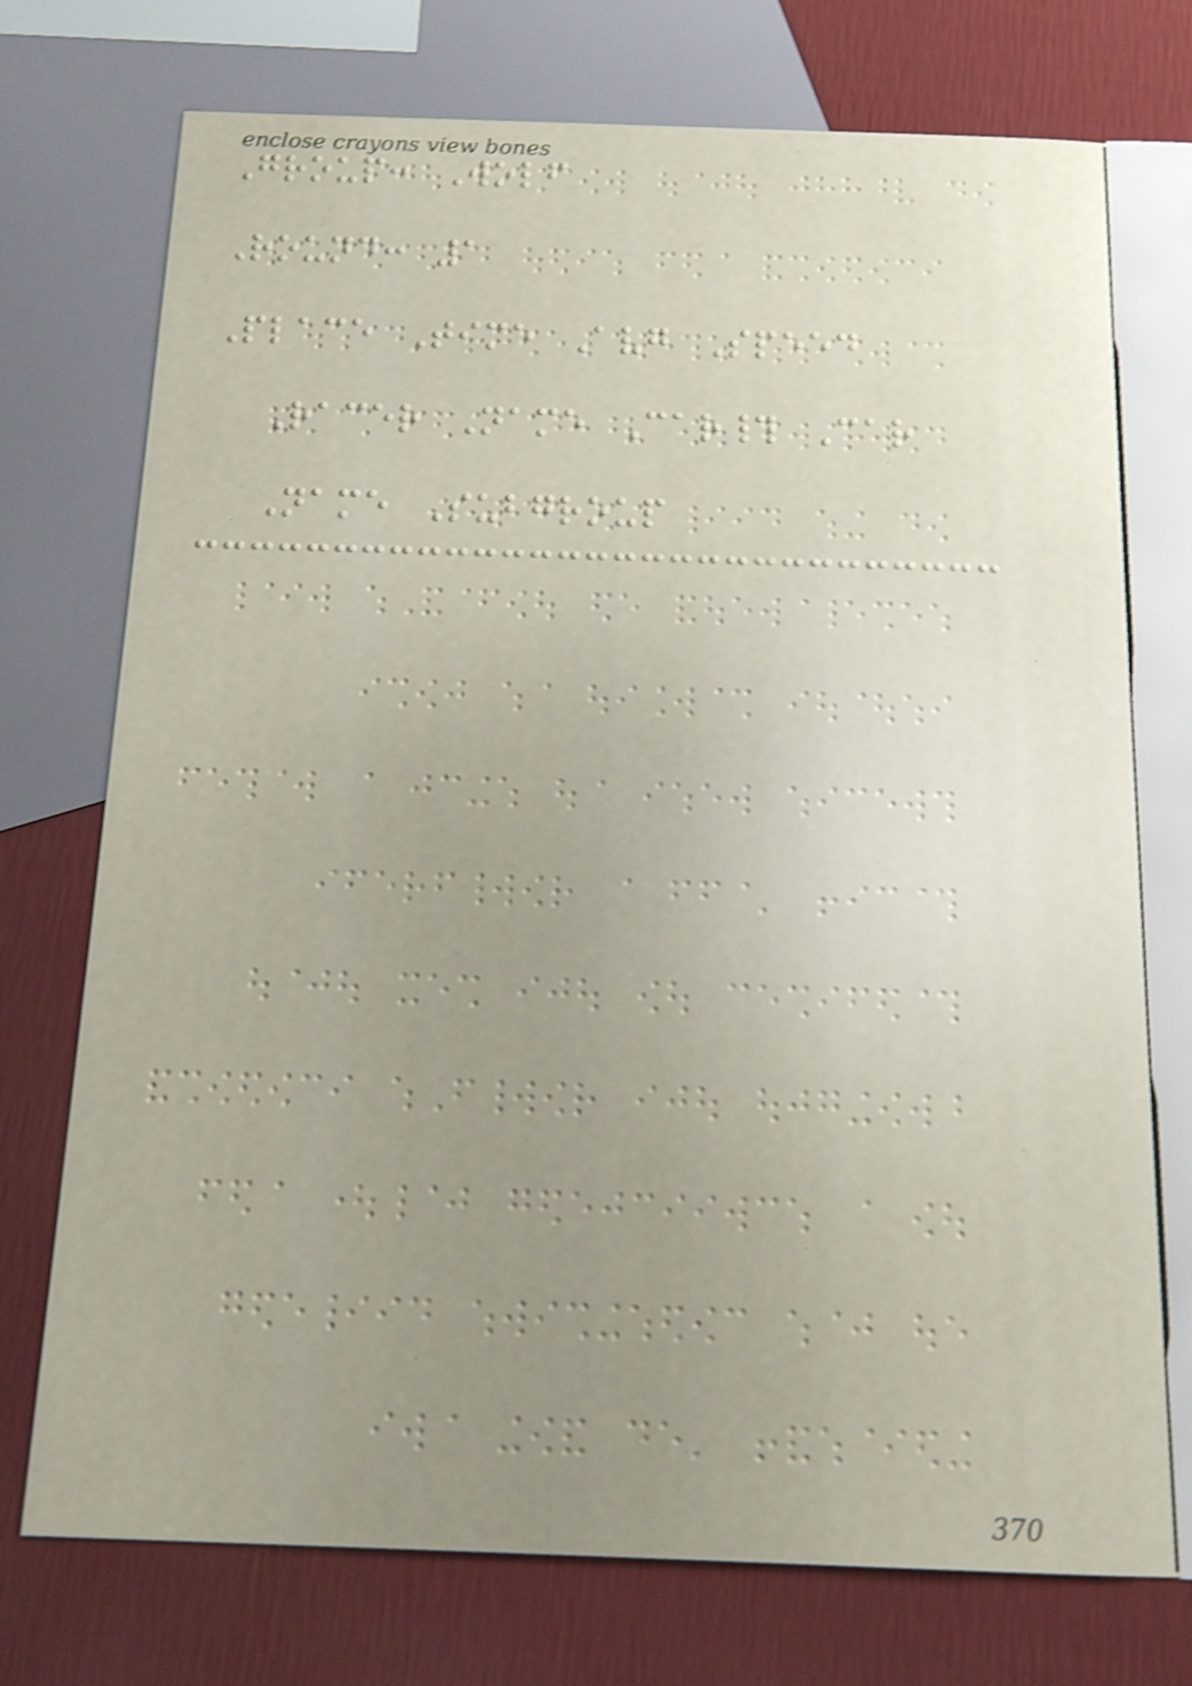Group: Wolf
Round: 1
Place Time Avg Speed
Racer Name Car# Car
Name Subgroup
